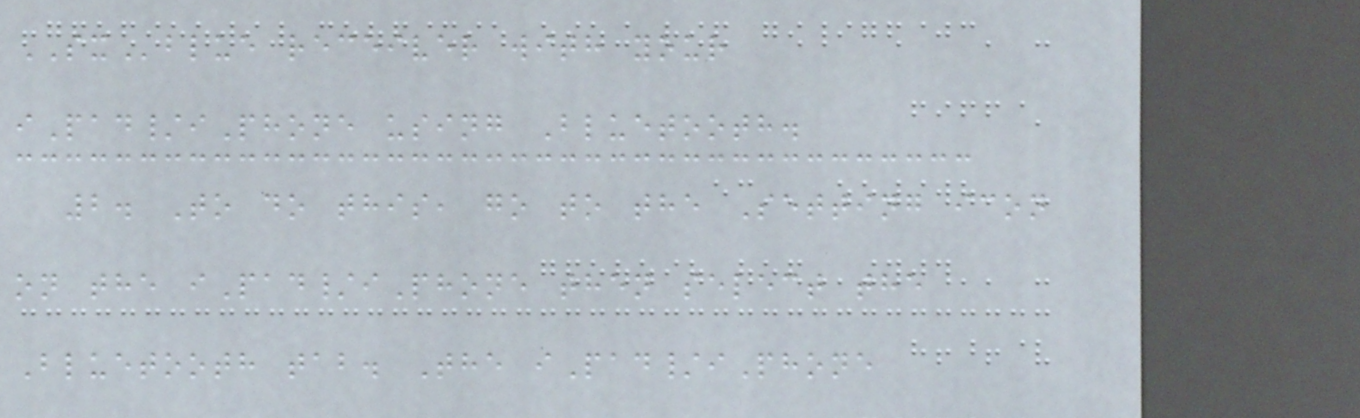SXblue receiver with your
iPad/iPhone using Bluetooth.
2. To do this, go to the Setting icon
on the iPad/iPhone then select the
Bluetooth tab. The iPad/iPhone
